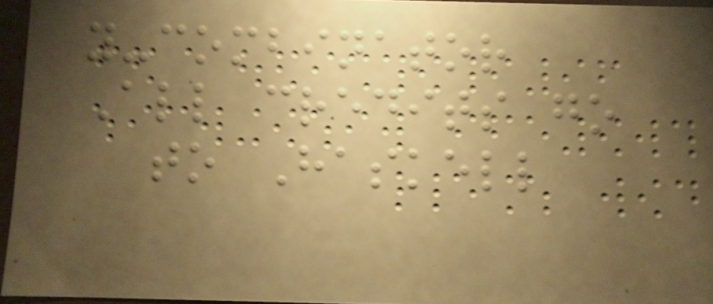y-combinator
All credits go
to Haskell
